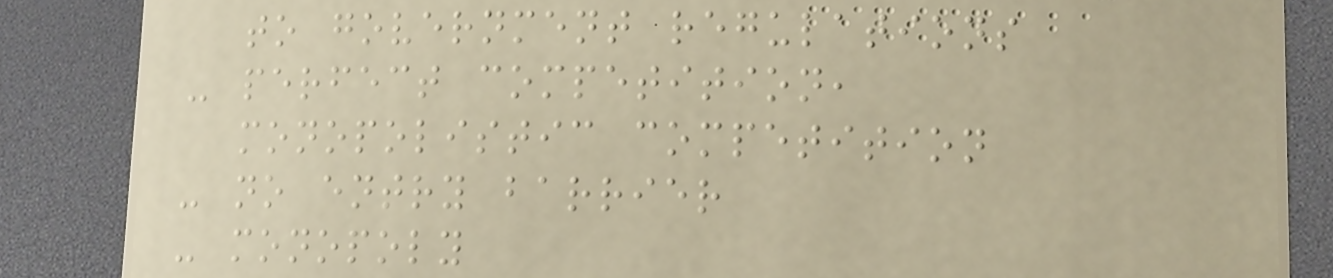to government regulations
- perfect competition,
monopolistic competition
- no entry barrier
- monopoly
